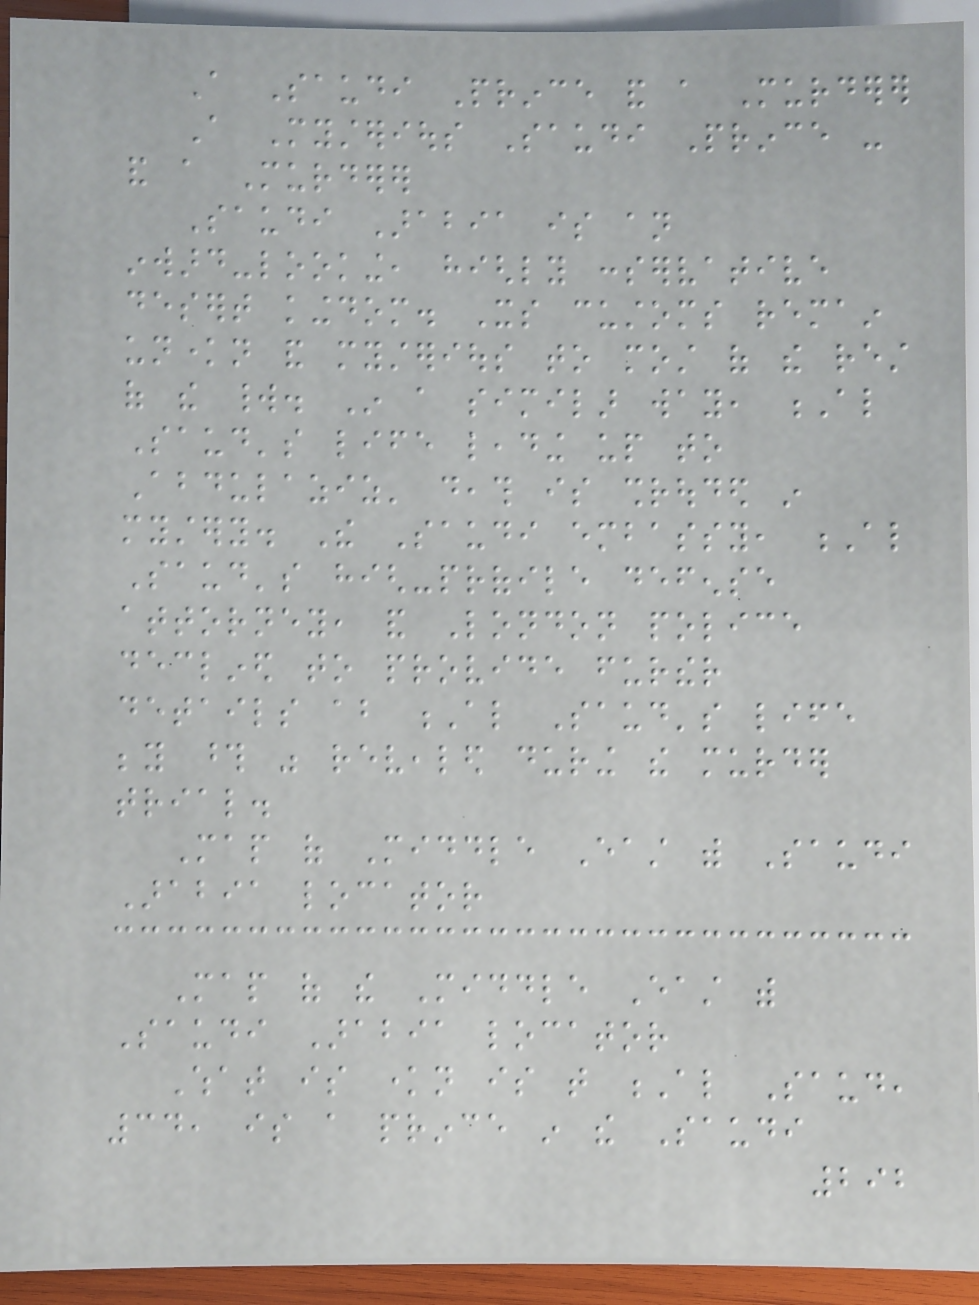A Saudi Prince and a Murderer
A Mysterious Saudi Prince -
and a Murderer
Saudi Arabia is an
inward-looking, highly conservative
desert kingdom. Its customs remain
unknown and mysterious to most of the rest
of the world. In a similar way, Al
Saud's life leading up to
Abdulaziz' death is shrouded in
mystery. The Saudi embassy, Al
Saud's high-profile defense
attorney, and London police
declined to provide further
details about Al Saud's life
beyond those was revealed during the murder
trial.
Map of Middle East with Saudi
Arabia locator
Map of the Middle East with
Saudi Arabia locator
What is known is that Al Saud,
34, is a prince in the Saudi
292
